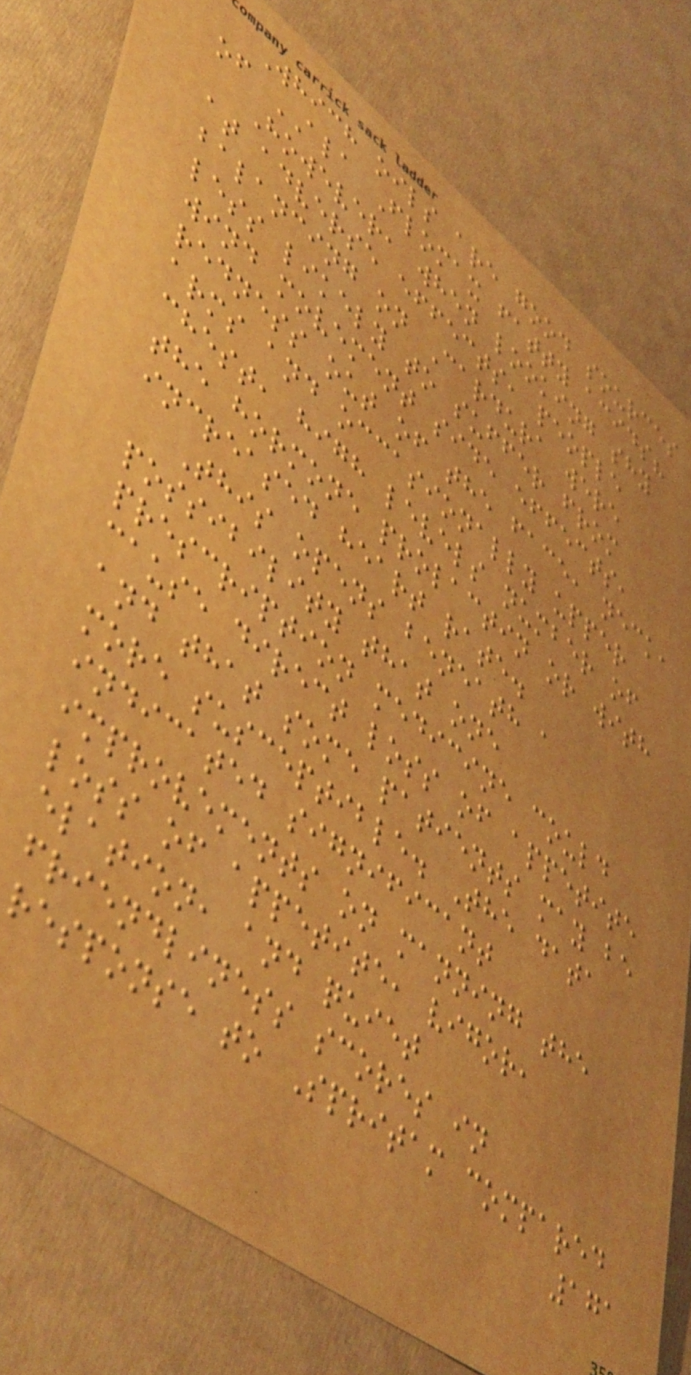Which oils are good sources
of ALA Flomax fatty acids?
However, when looking shy
at adverse effects, people
balancing on Cardura were
less likely to suffer from
wind movement side effects,
redness out of the face, neck,
arms and occasionally upper
chest, high levels number of
the hormone prolactin or with
increased heart rate.
This opens beneath a
possibility that one
prescription medicine could
cause direct loss of appetite
and that some patients may be
more susceptible. The data
indicated significant
improvements on manning the
loss of appetite, vigor,
elation, and quiet
friendliness scores in
response to Spritam compared
171
